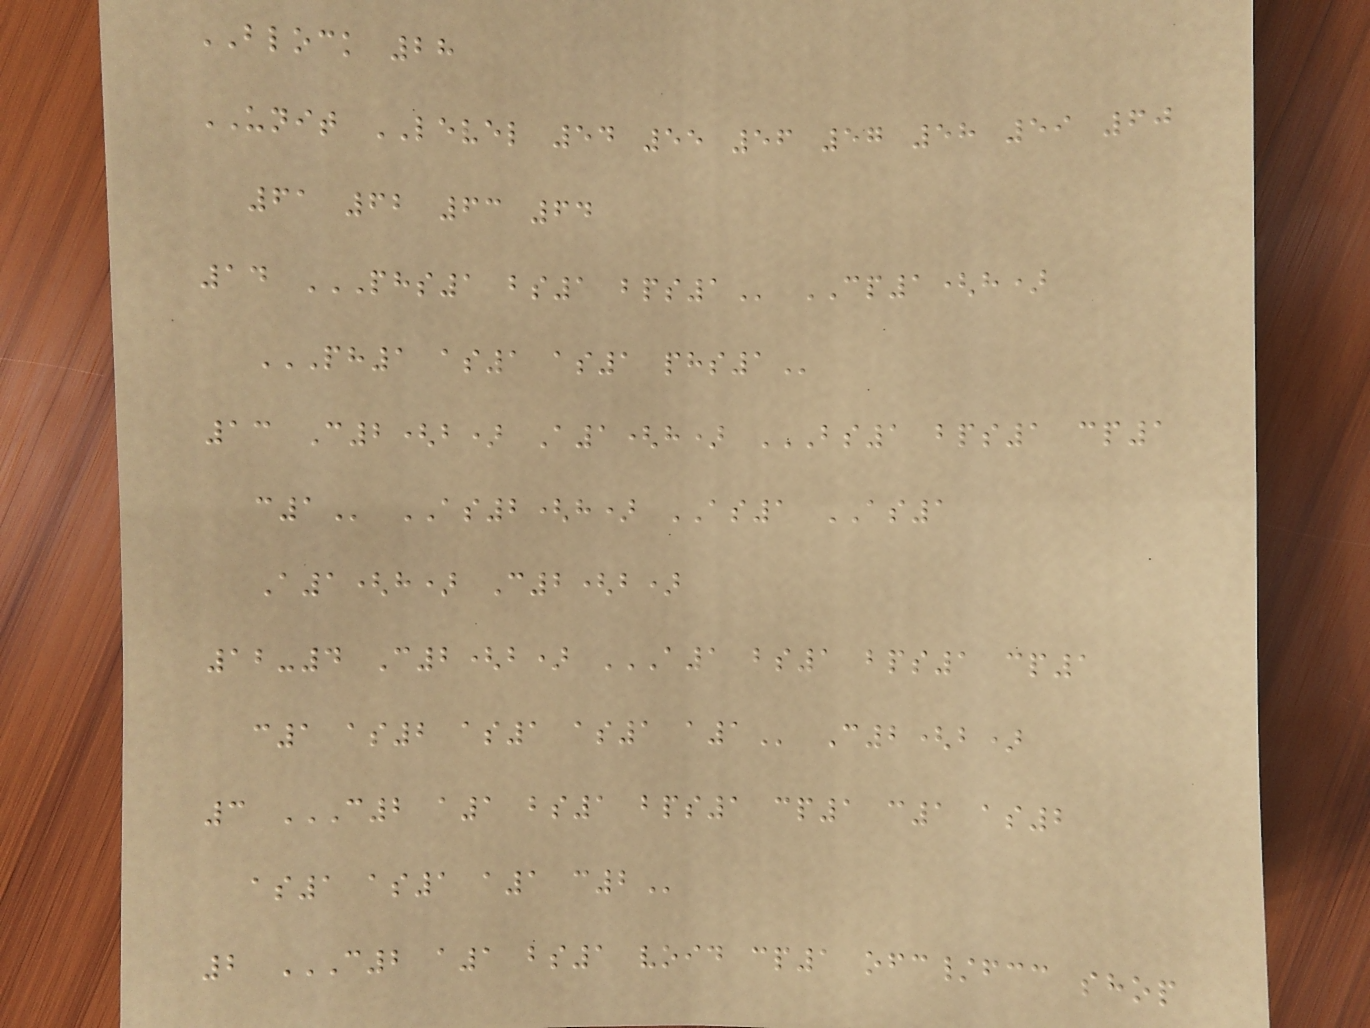BLOCK 28
UNIT LEVEL 54 55 56 57 58 59 60
61 62 63 64
14 PHS1 BS1 BPS1 CP1(h)
PH1 AS1 AS1 PHS1
13 C2(b) A1(h) BS1 BPS1 CP1
C1 AS2(h) AS1 AS1
A1(h) C2(b)
12-4 C2(b) A1 BS1 BPS1 CP1
C1 AS2 AS1 AS1 A1 C2(b)
3 C2 A1 BS1 BPS1 CP1 C1 AS2
AS1 AS1 A1 C2
2 C2 A1 BS1 VOID CP1 OFC/FCC SHOP
